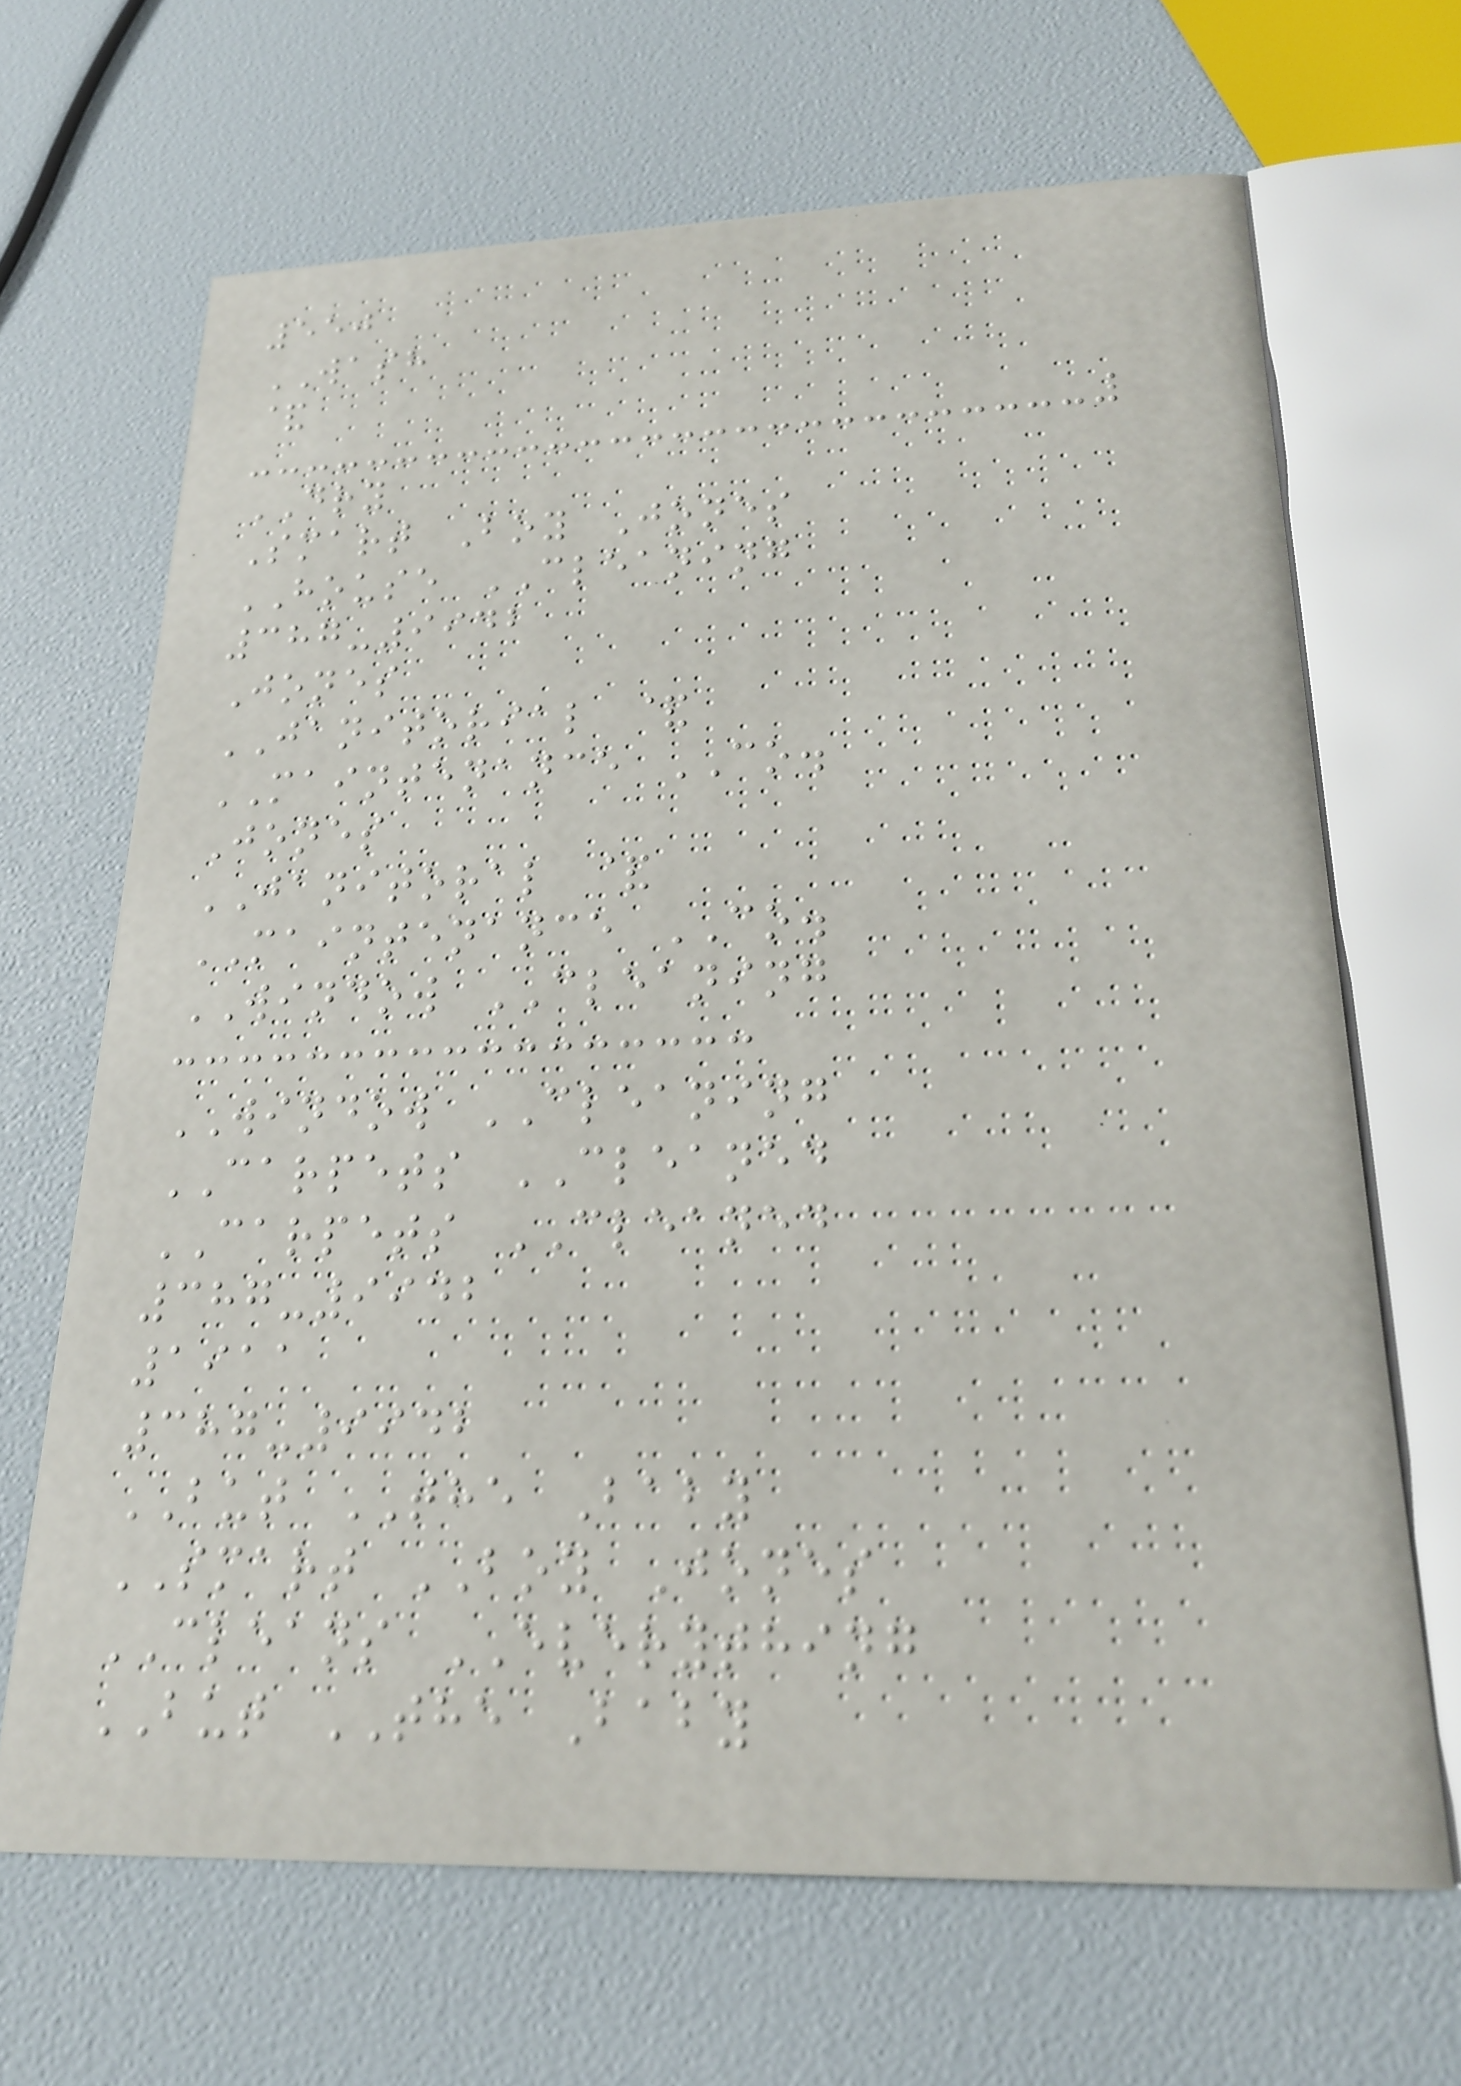550
WASH
&
DRY
Smart Boy Jones
HOUSE CLEANING
387-9942
Jones
JANITORIAL &
MAINTENANCE CO.
Jones
JANITORAL &
MAINTENANCE CO.
WINDOW CLEANING
WINDOW CLEANING
CARPETS CLEANED
CARPETS CLEANED
387-9942
1911
387-9942
BUT THE Baby
SMART BOY Jones
CLEANS EVERYTHING
BUT THE Baby
